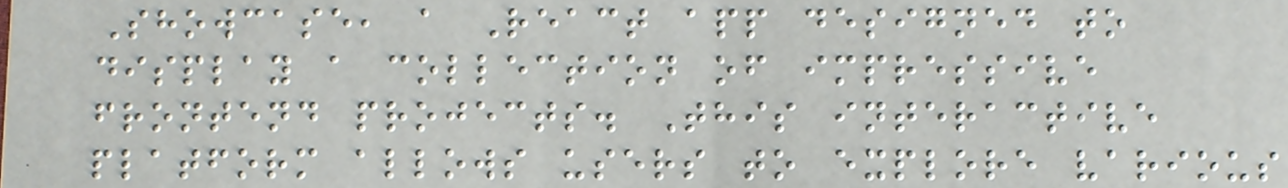Showcase, a React app designed to
display a collection of impressive
frontend projects. This interactive
platform allows users to explore various
